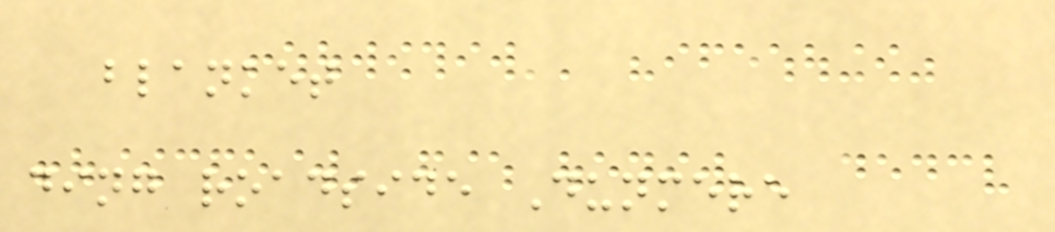blanket
ding roadside Dunmere
